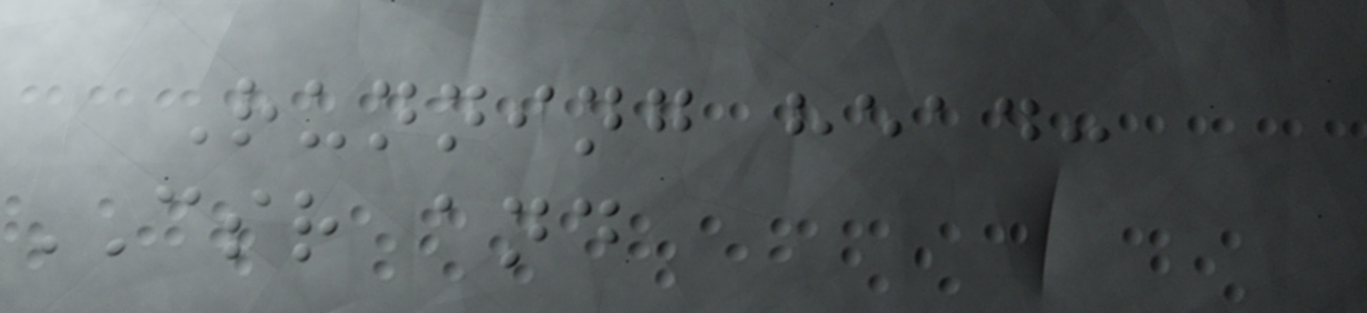Running head:
CSR and
